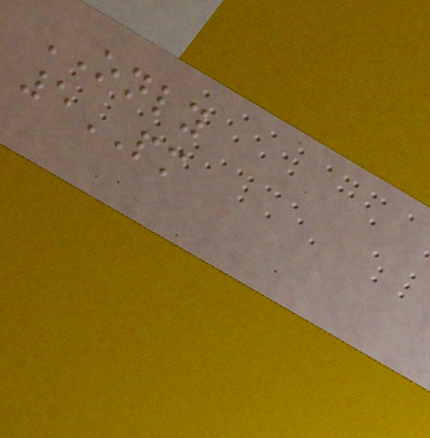ONLY
5PM
